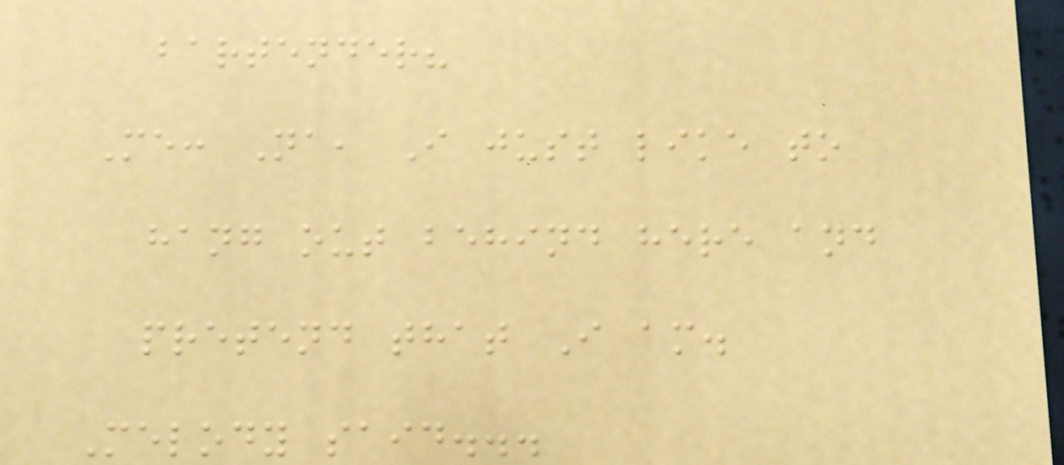bartender?
Me: Na, I just like to
hang out behind here and
pretend that I am.
Melody said...
